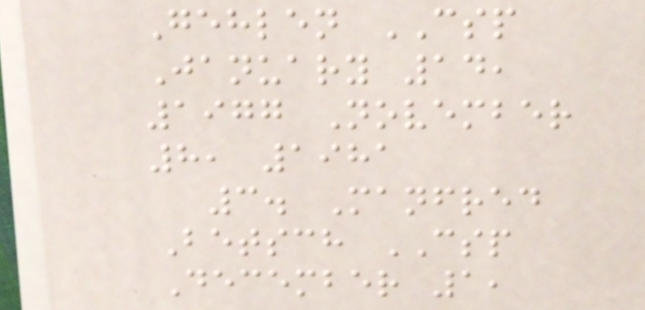Gehlen CSP
January 14,
1977 November
8, 1981
3. Manfred
Betsch CSP
December 1,
